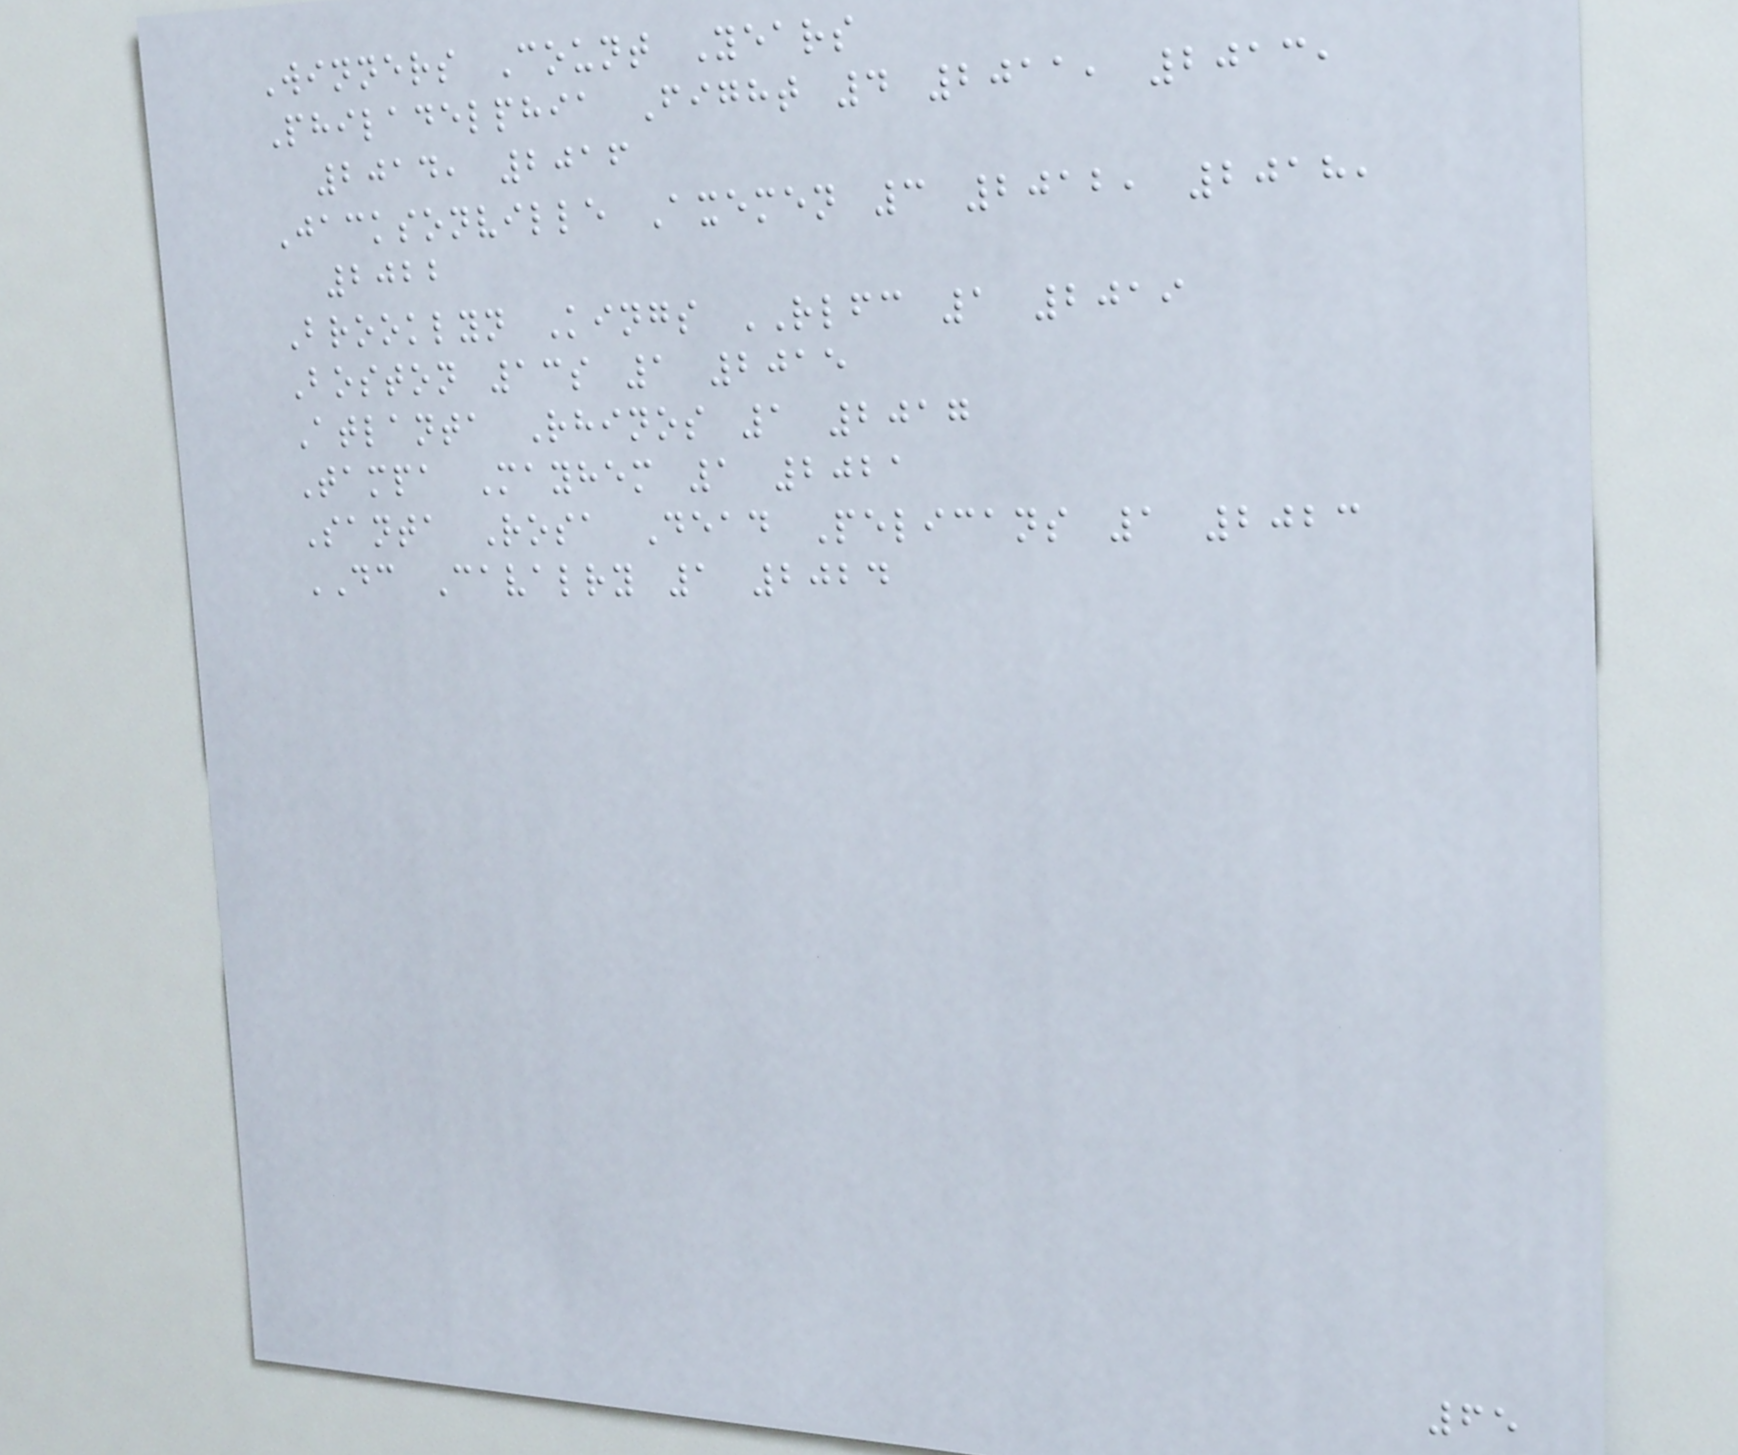Winners Count Years
Philadelphia Fight 4 2011, 2013,
2014, 2016
Jacksonville Axemen 3 2012, 2018,
2022
Brooklyn Kings RLFC 1 2019
Boston 13s 1 2015
Atlanta Rhinos 1 2017
Tampa Mayhem 1 2021
Santa Rosa Dead Pelicans 1 2023
DC Cavalry 1 2024
65
